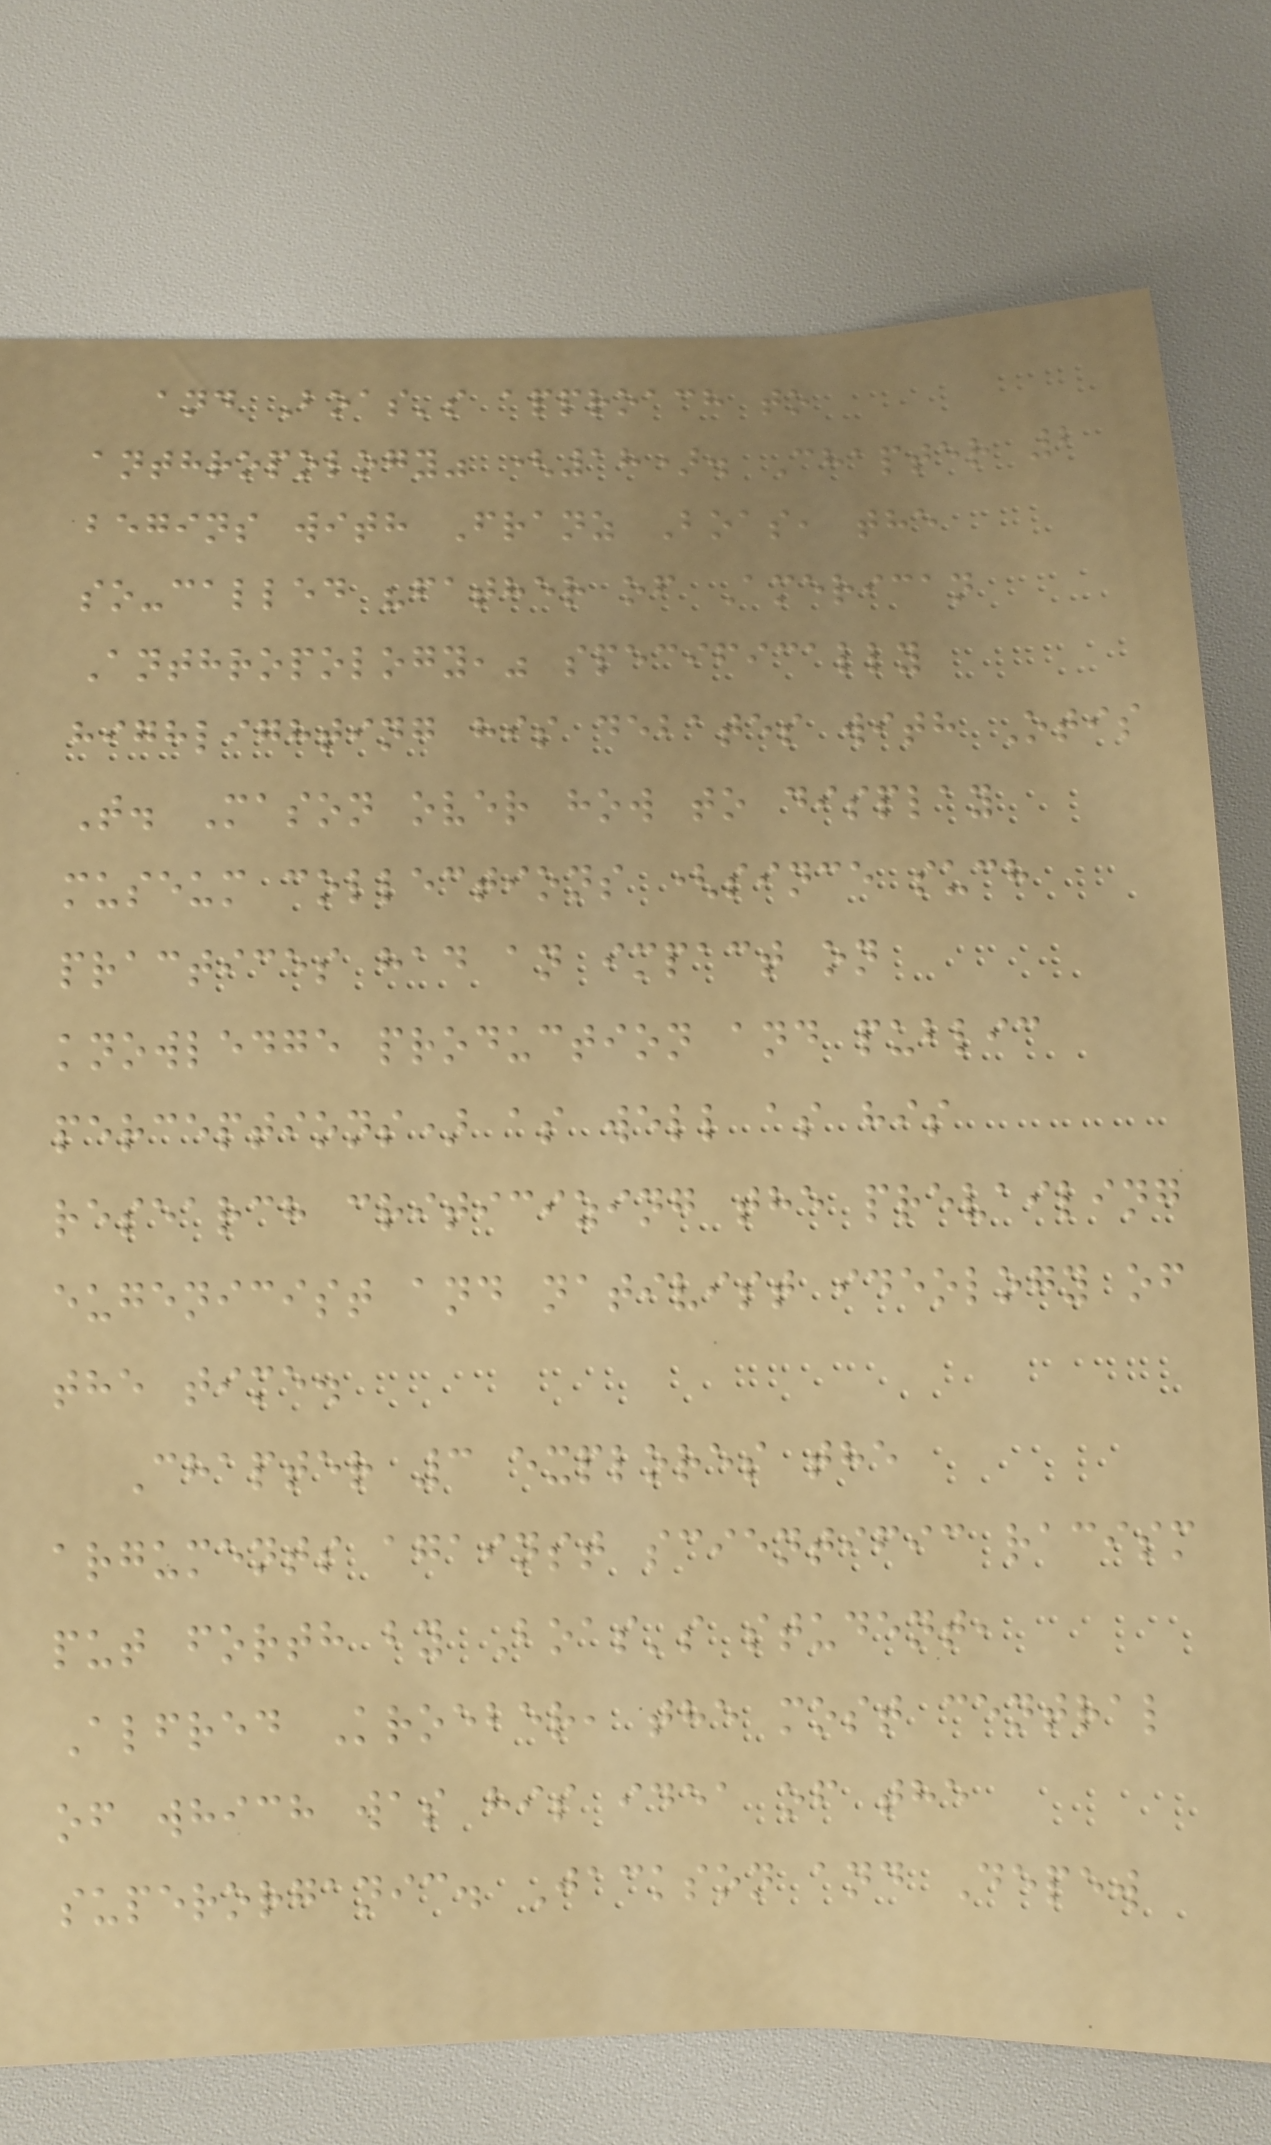and Boas's approach to
anthropology" (18). Chapter 2
begins with Franz Boas, the
so-called "father of American
Anthropology," specifically
highlighting his debates with Otis
T. Mason over how to display
museum collections (since such
practices had an impact on
knowledge production and public
perceptions) as well as his
research criticizing the prevailing
eugenicist and nativist ideology of
the time.
Chapter 3 explores the
arguments against scientific racism
put forth by Boas's student,
Alfred Kroeber, the most central
of which was his idea of the
superorganic. Jackson and Depew
